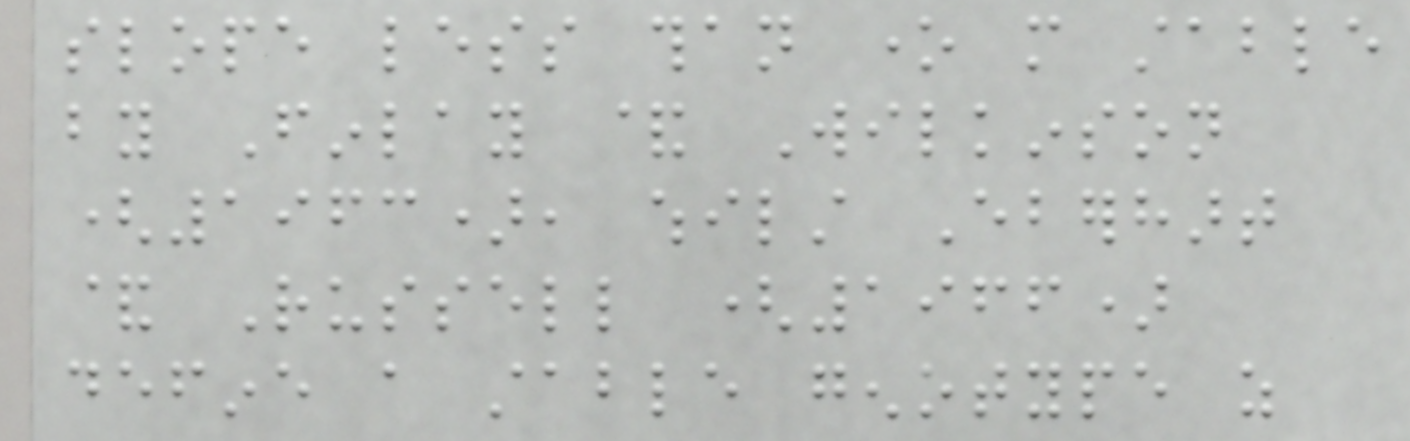slope less than one more stable
by Finlay & Wilkinson
(1963), whilst Eberhart
& Russell (1966)
define a stable genotype as
